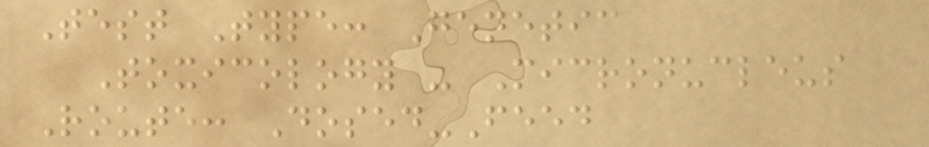Test Type: Genetic
Toxicology - Micronucleus
Route: Dosed-Feed
